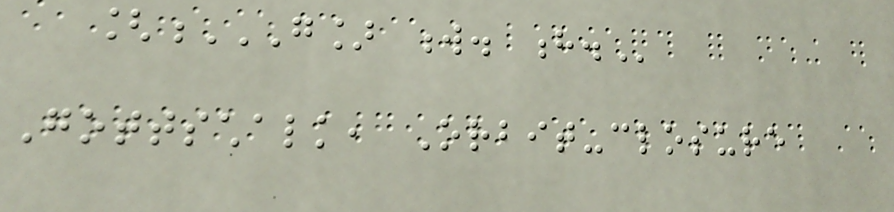[G] W. H.
Gottschalk, Orbit-closure
